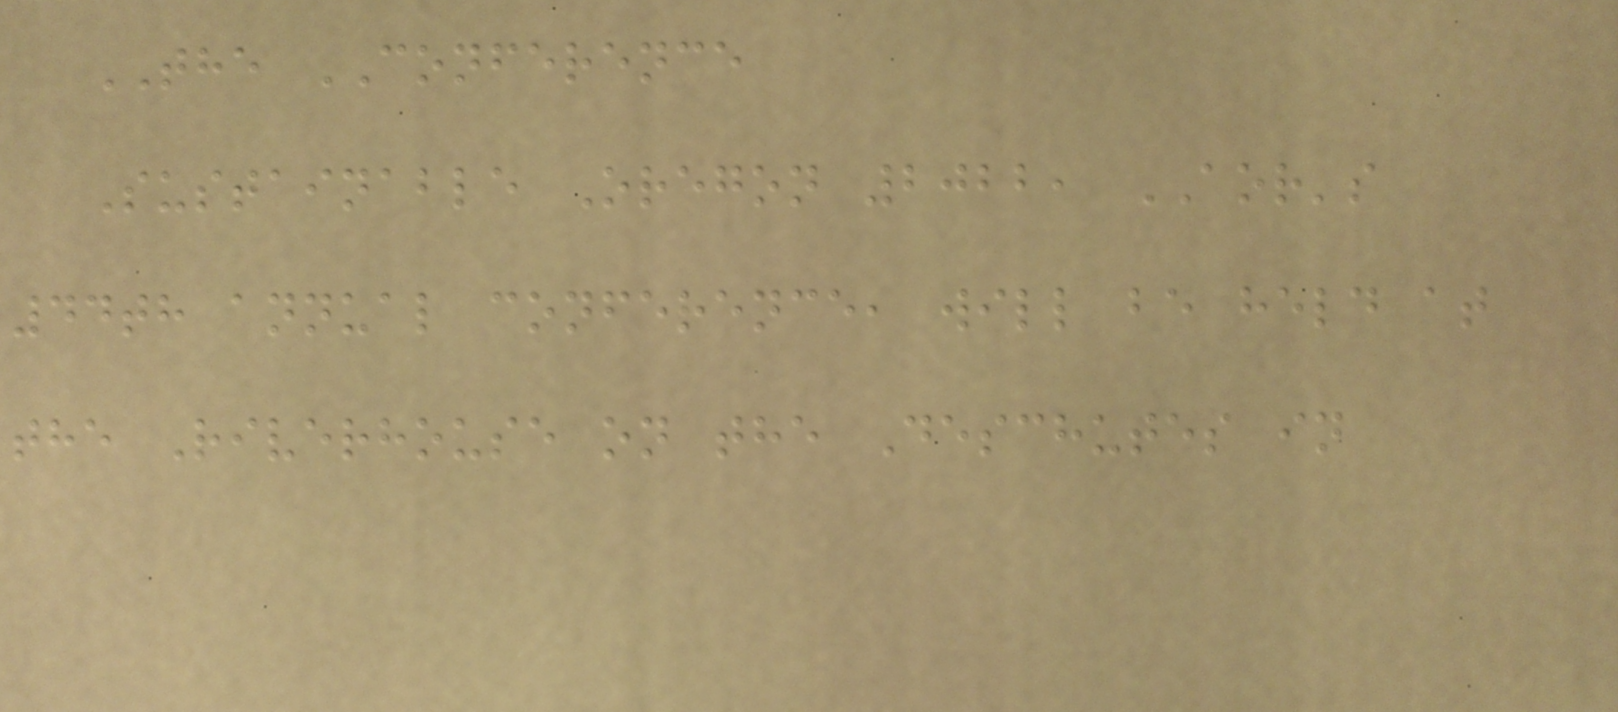THE CONFERENCE
Sustainable Oregon 2022, AOR's
44th annual conference, will be held at
the Riverhouse on the Deschutes in
